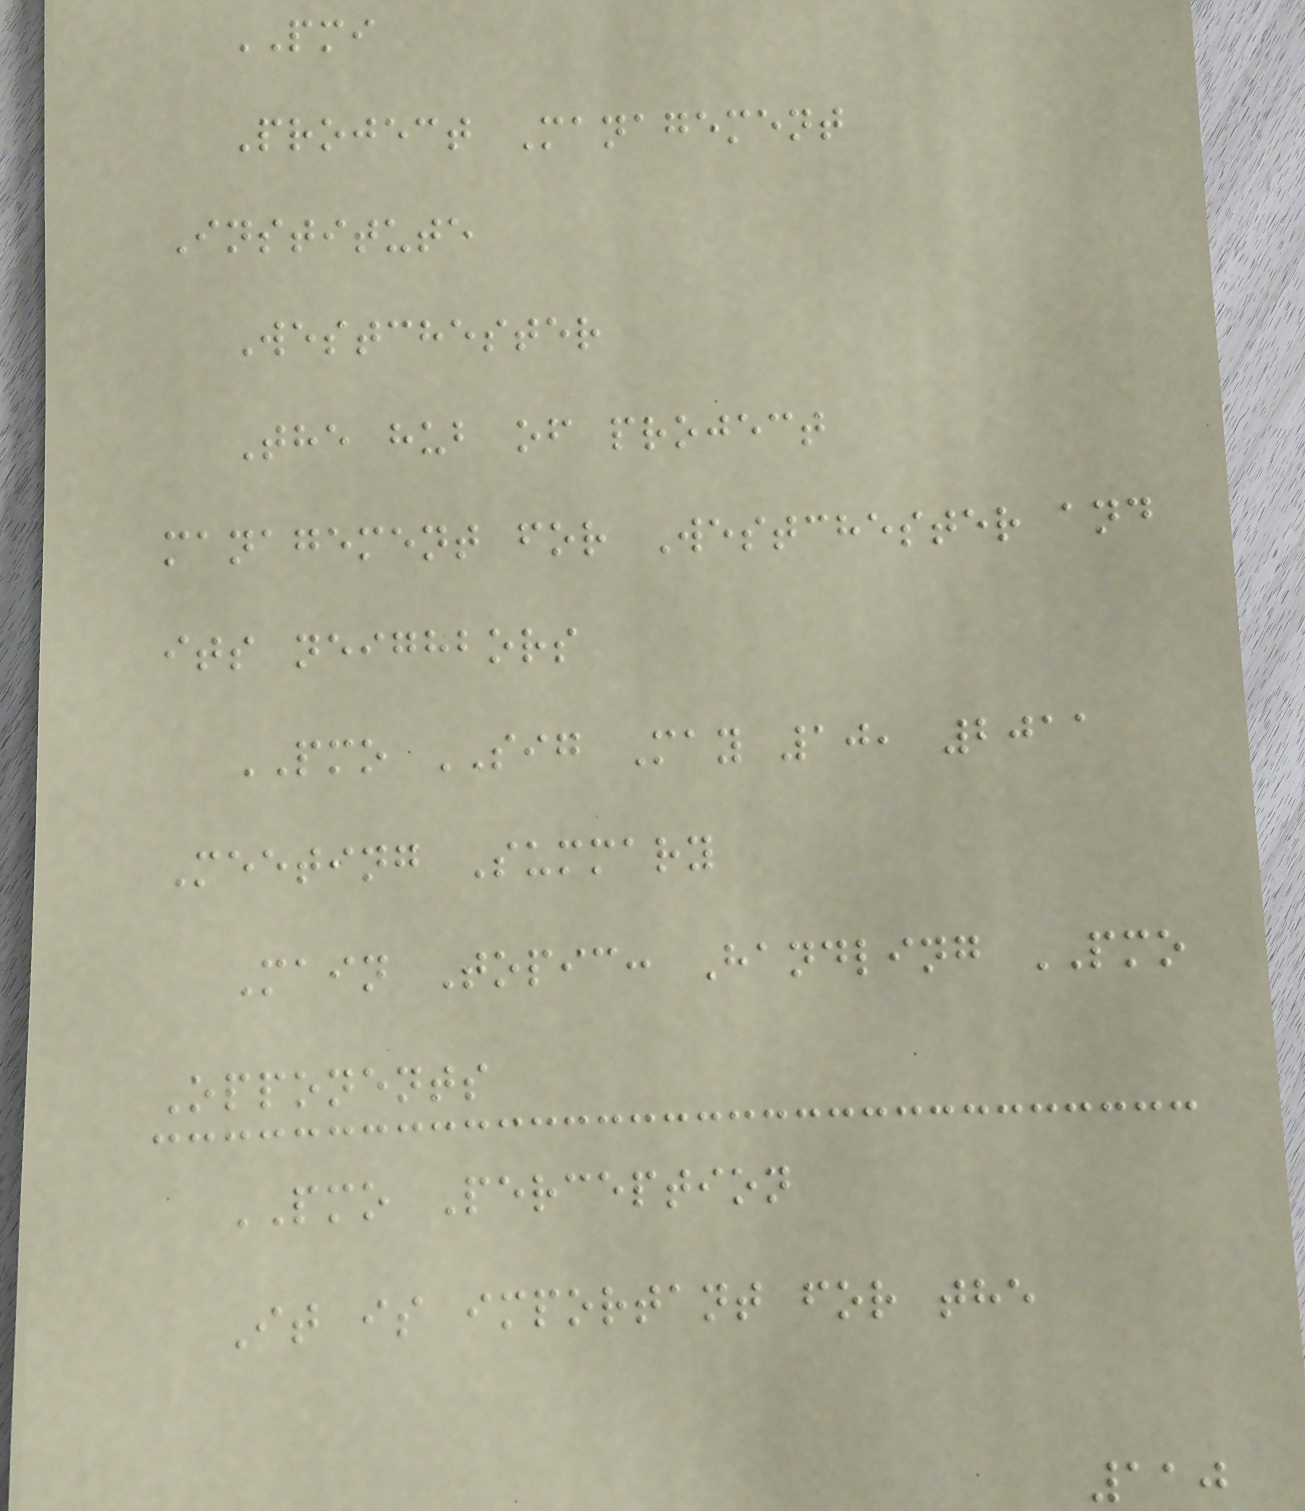PMI
Project Management
Institute
Westchester
The hub of project
management for Westchester and
its neighbors
PMO SIG May 10, 2011
Meeting Summary
Main Topic: Handling PMO
Opponents
PMO Perception
It is important for the
110
